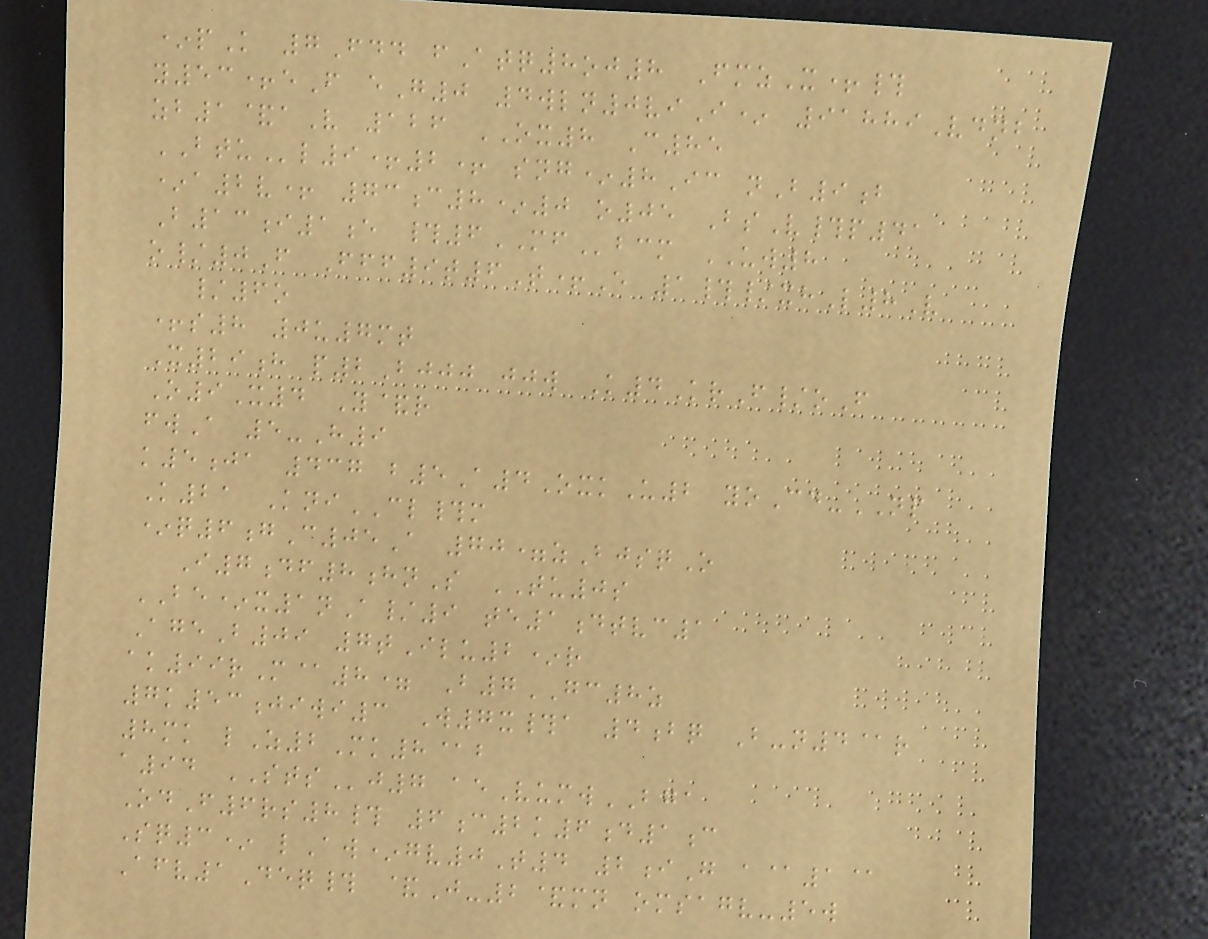*pK 7Fdd fAtq8oj8 FmzX+#
y53+eF eG0 4wln0viI* 91889Vdnb
zb1&aV 126 OX8 C85
BTUl9+2+ sng*8Ic nB9b
*a2v+ 73c8*0 o05 BsV#p41
B13i1e #6MFbcm UW8
o/0F Fff9t6T+E 1#/xhL8V
/6o
+s8 0u7mt
X29h p2Bjjj jjw K4KrF/oF
O9X4 Y&r
fwA 5-H9
k5ja 437 b5A4OxkU2 yoCd-NP
K21 KniCL#m
*q6gC05A 70=zBjsqO
I7df8hnS TU0s
BE*x1nA/9 te1dtvc1
AgeB09 7tIlu2*r
ak99rM@8= B7GC8z
7k53jiwi3 W7x#a 4bq B-n4@r
8mk lZ2Mk8@b
a94 STSj7 aeVumwBGA
OdF6rs8# 6c2k6d1c
Sq3* lAw*gv0T4 2iG a@1@
Afv1Deq# &J-2&mn omsagv-5w
